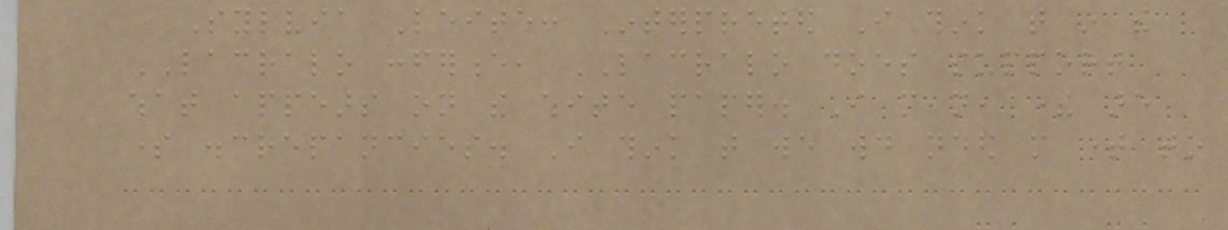Sylvia Leite: Interpreted I think that in the
LACRALO conference, LACRALO does support
what appears on the white paper. I mean, there are
some discrepancies. I think that we would need more time to
